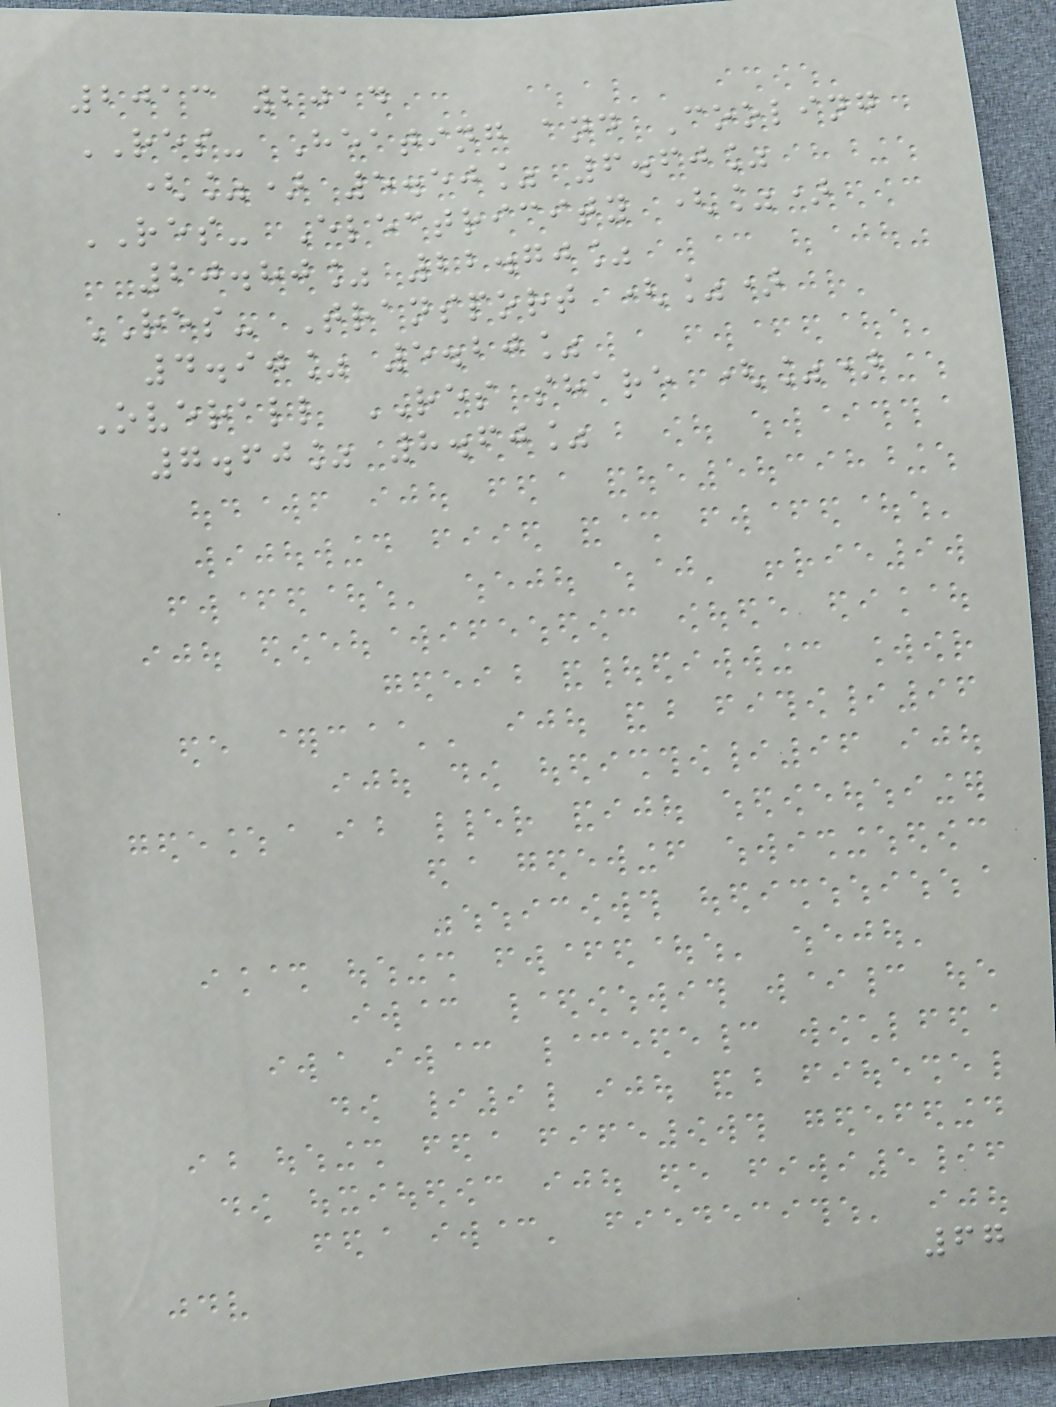2013 2014
RES- Heating and Cooling
(%) 5.50% 6.60%
RES- Electricity (%)
20.80% 22.70%
RES- Transport (%)
4.90% 5.20%
Overall RES share (%)
7.60% 8.60%
67
